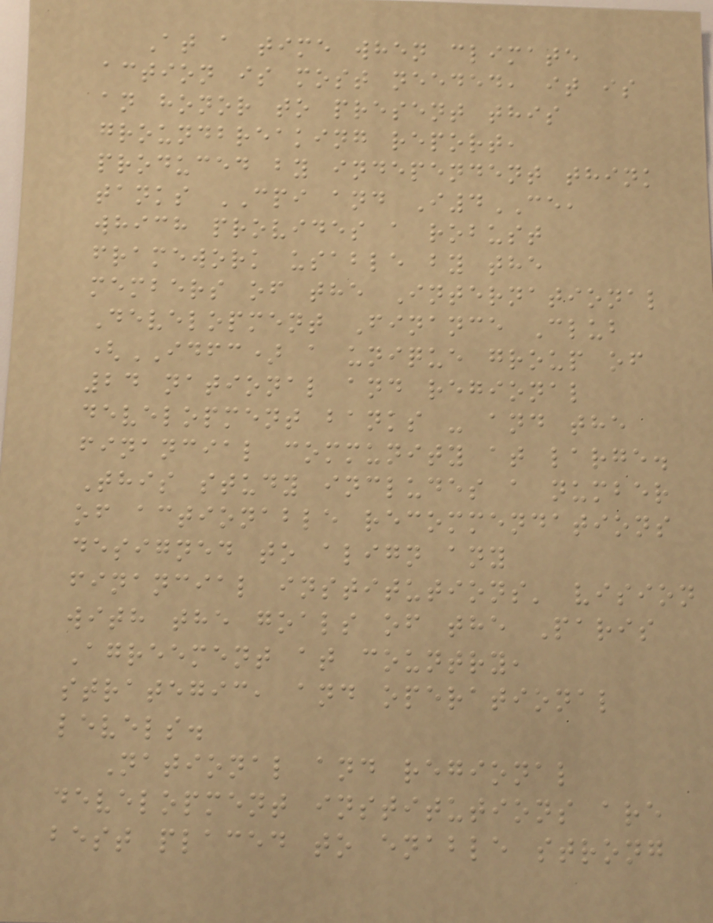At a time when climate
action is most needed, it is
an honor to present this
groundbreaking report,
produced by independent think
tanks CPI and I4CE,
which provides a robust
framework usable by the
members of the International
Development Finance Club
(IDFC) a unique group of
24 national and regional
development banks - and the
financial community at large.
This study includes a number
of actionable recommendations
designed to align any
financial institutions' vision
with the goals of the Paris
Agreement at country,
strategic, and operational
levels.
National and regional
development institutions are
best placed to enable strong
